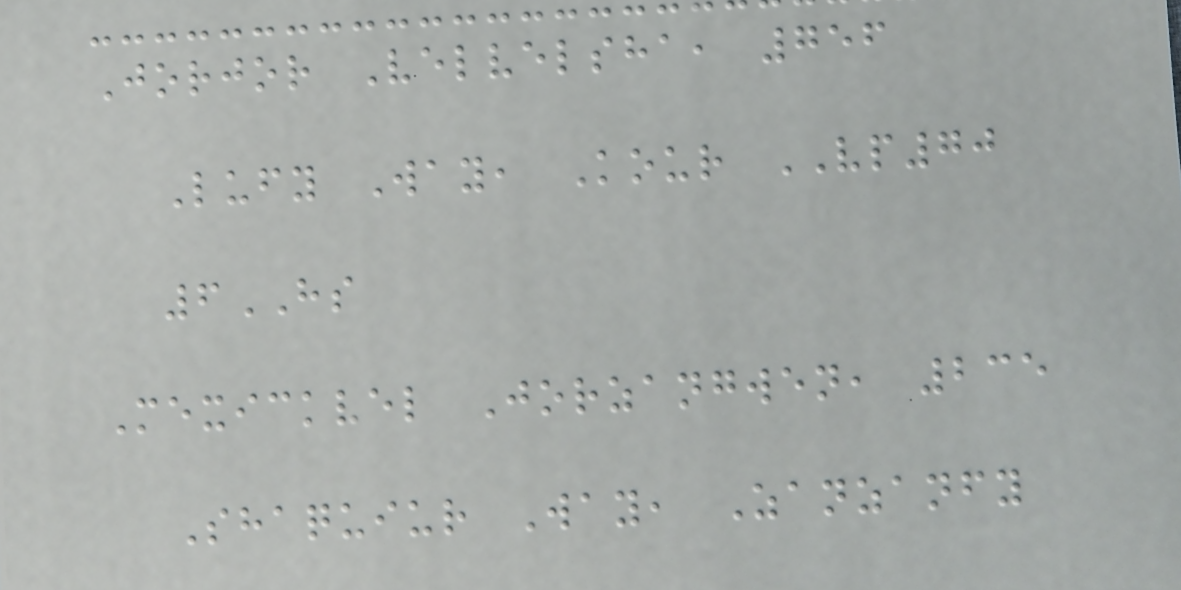Jorjor Velvelsha, 756
Lufy Way, Kour VP70
6HS
Mexickvel Jorzangwen, 235
Shaquiur Way, Zanzanfy
